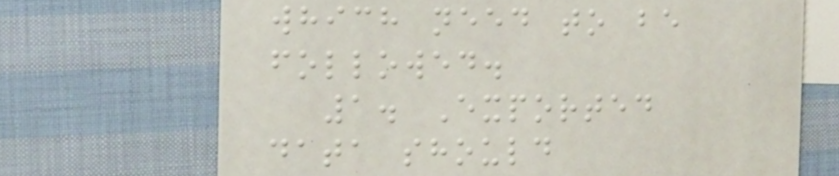which need to be
followed.
1. Exported
data should
